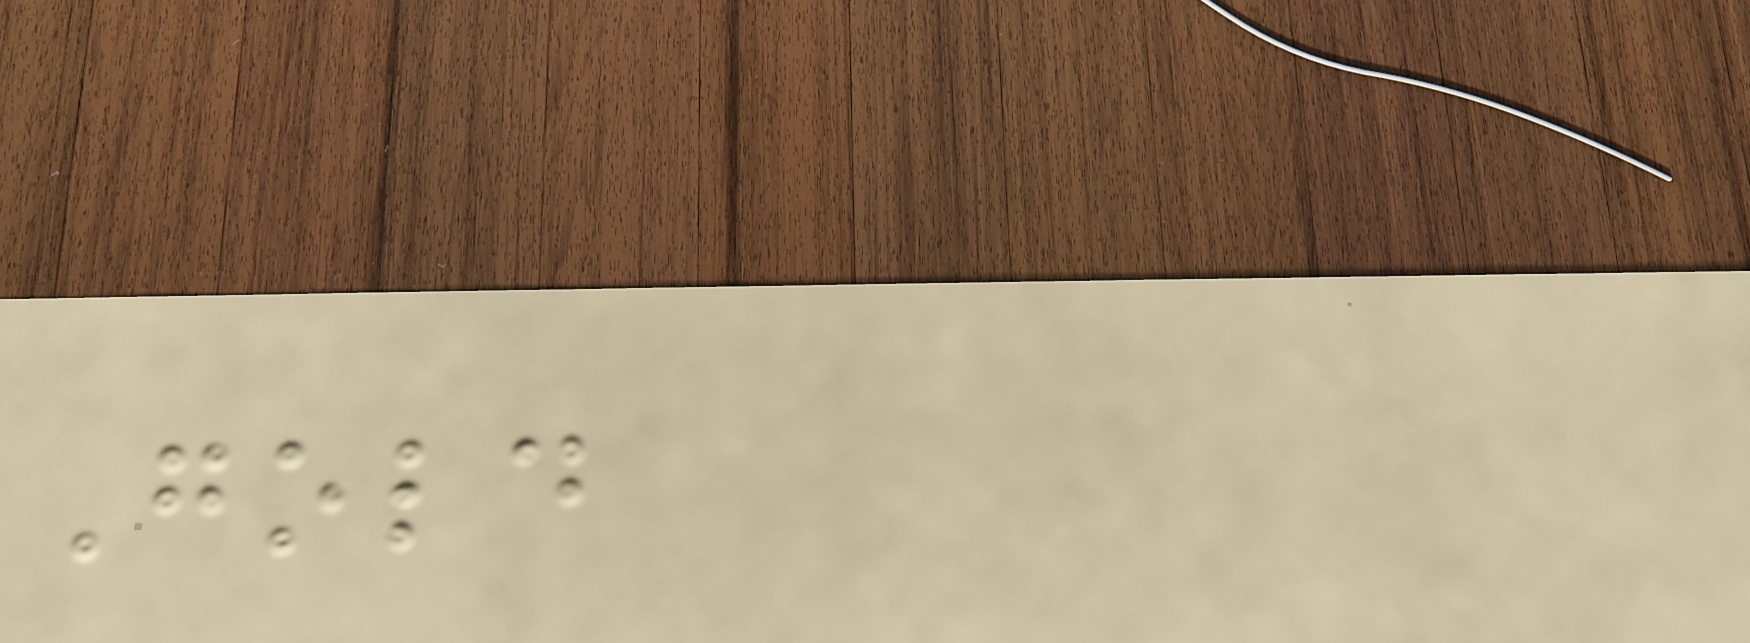Gold
